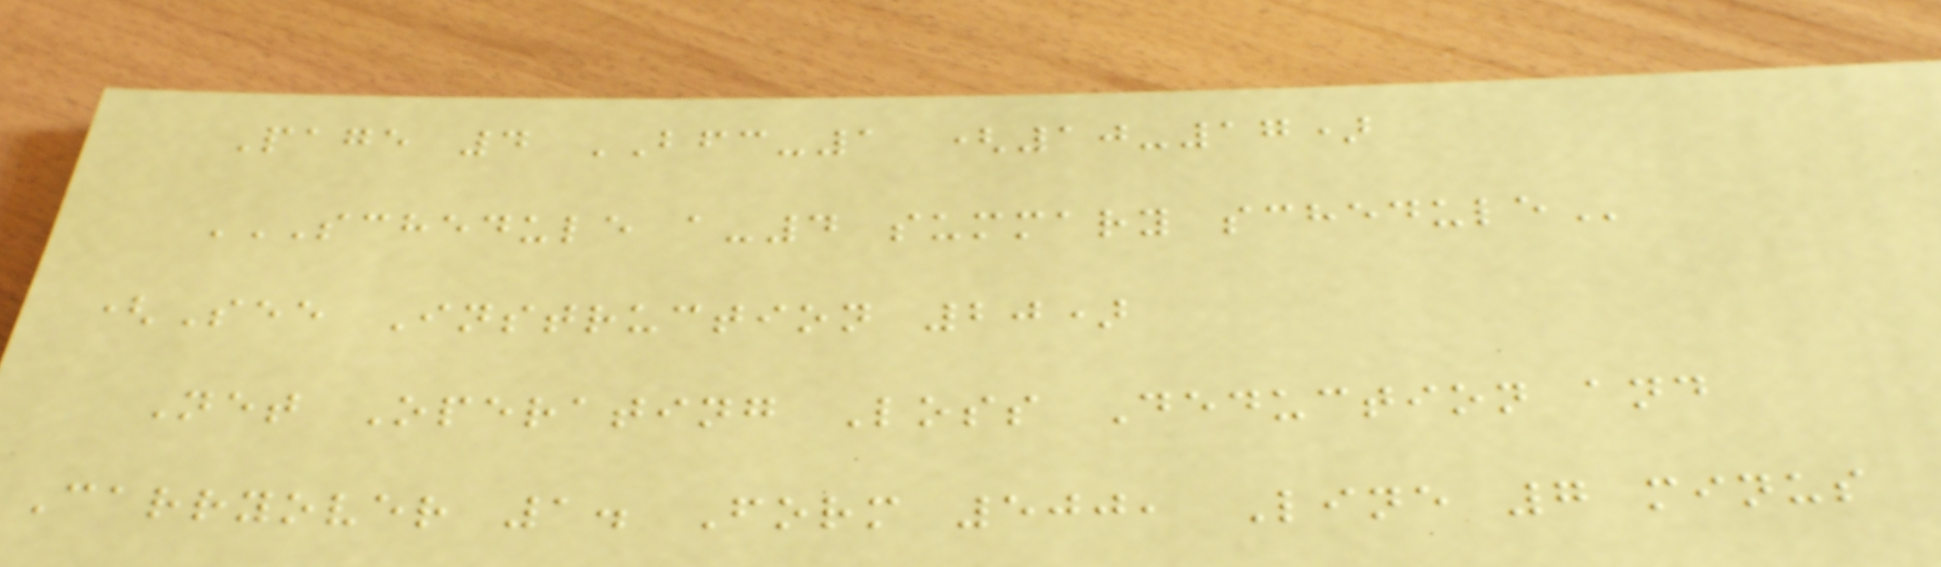Page 4 BFC-1 (10-17)
SCHEDULE A-4 SUMMARY SCHEDULE
(See Instruction 20)
Net Operating Loss Deduction and
Carryover 1. Form 500, Line 7 minus
